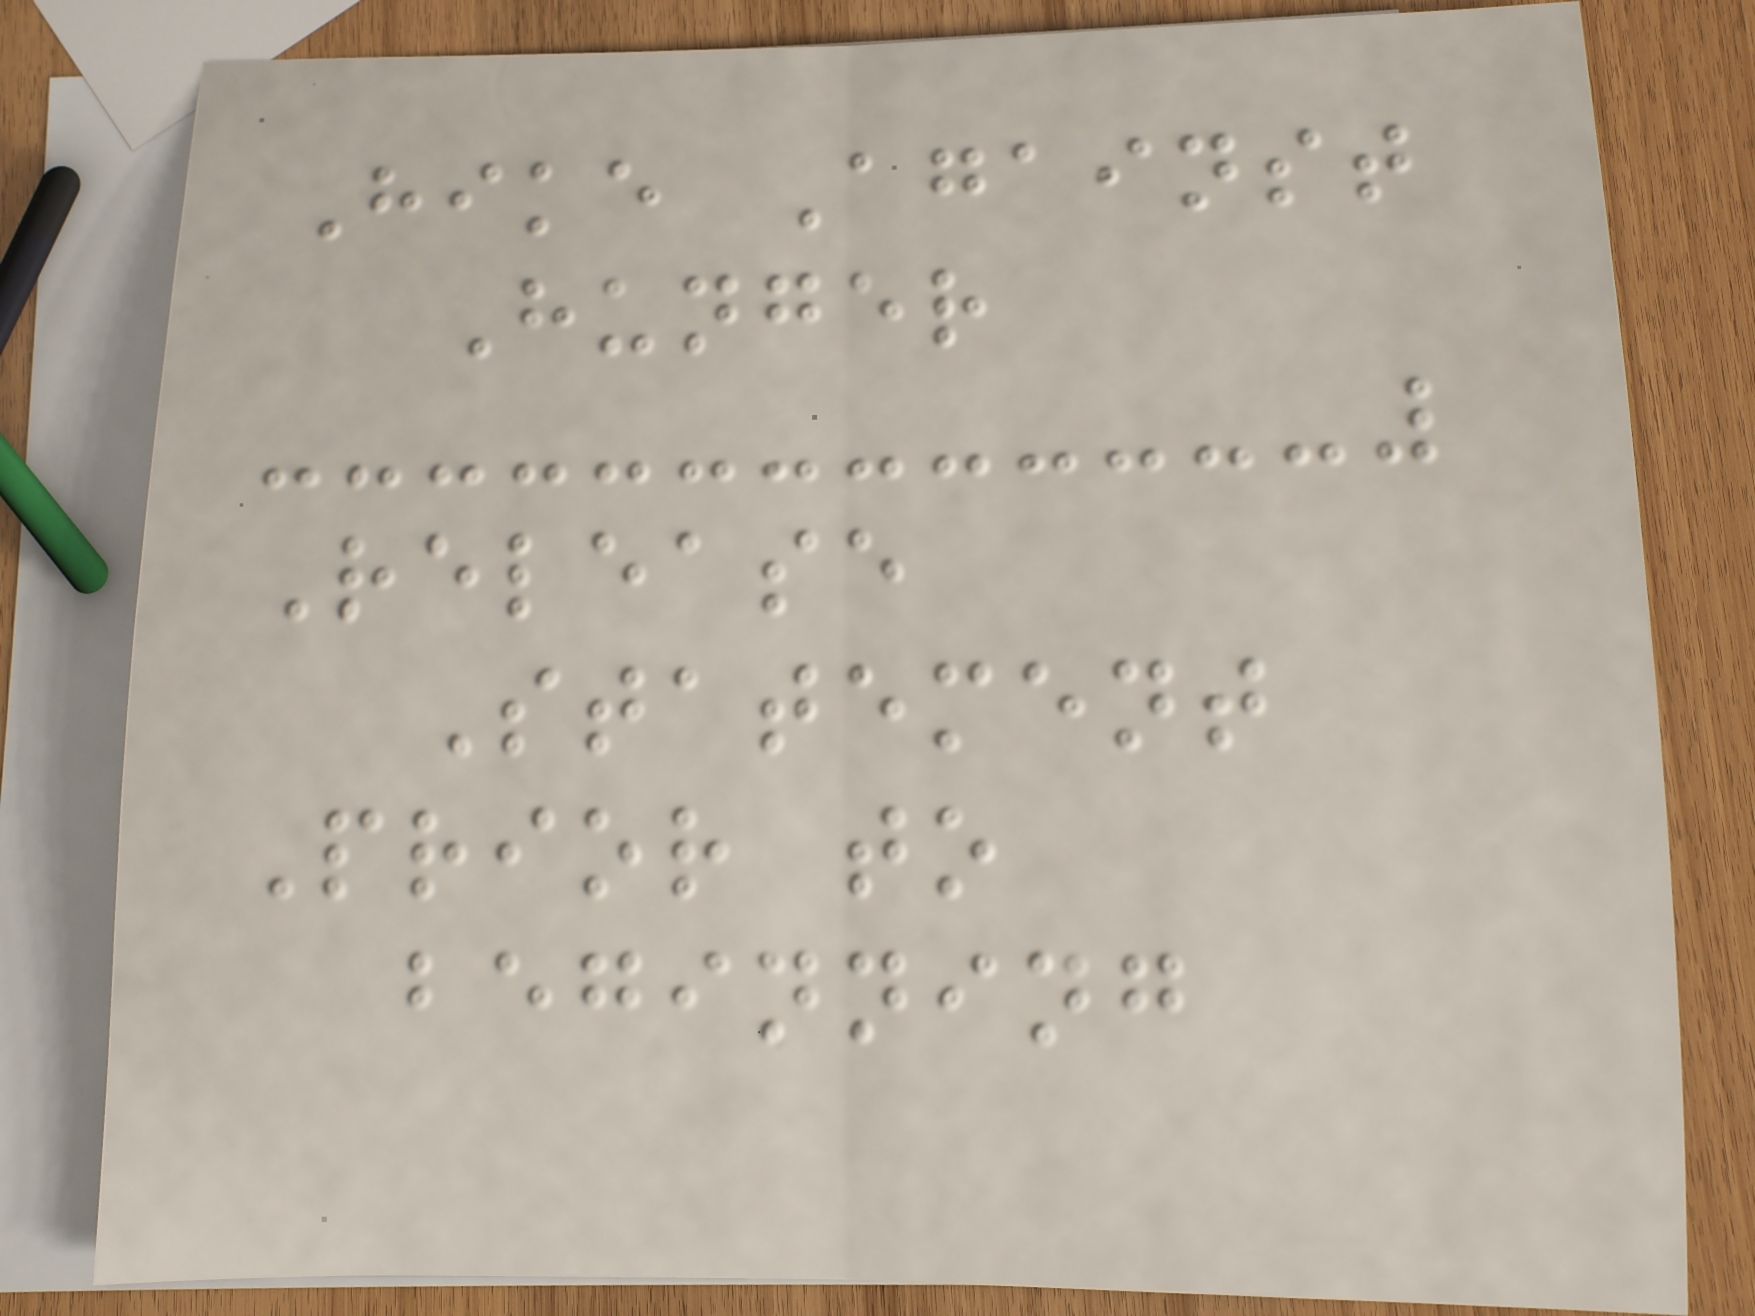Hike Against
Hunger
Release
Statement
Prior to
beginning
